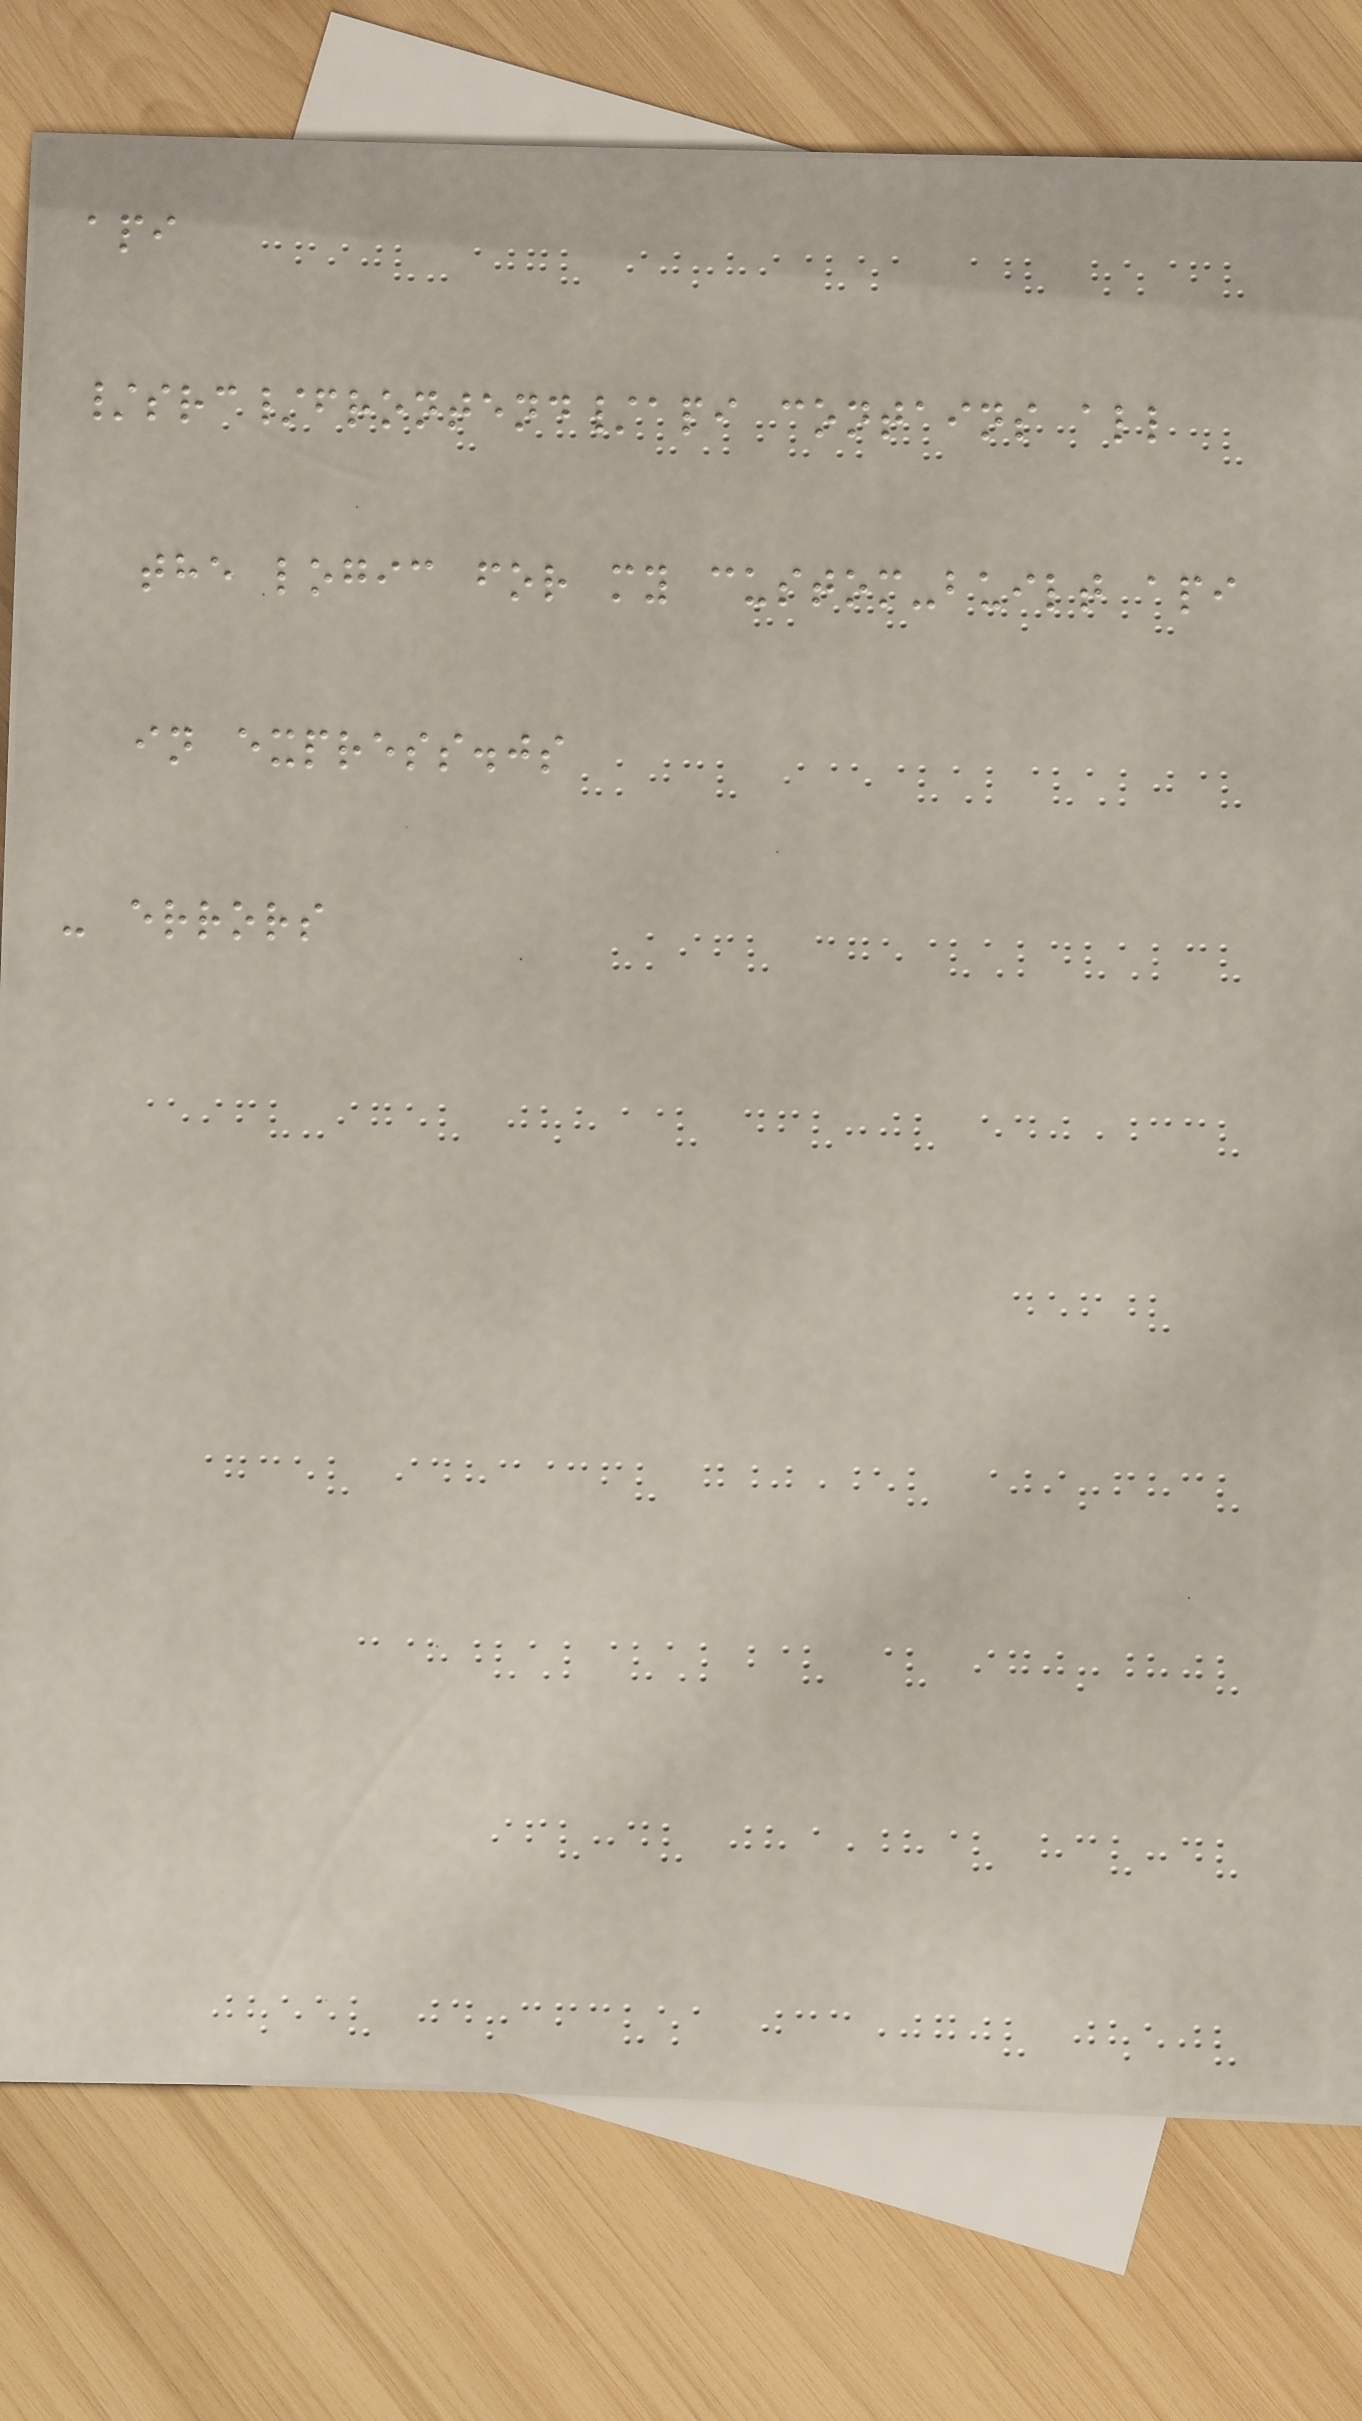api
/src/frontend/api contains all
the logic for my custom-built api
in express.js
- errors
